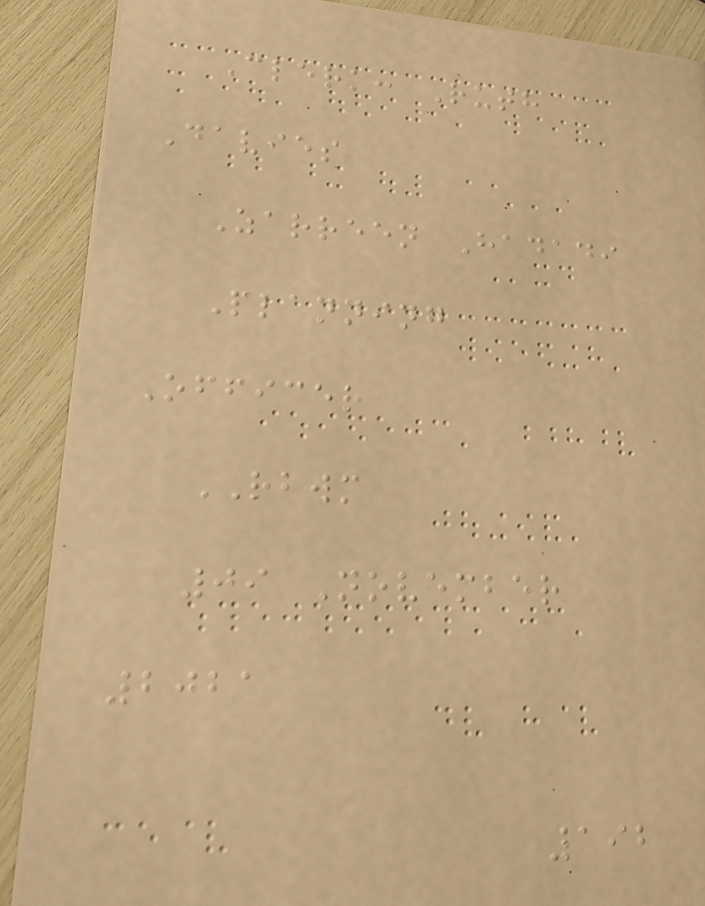Clerk: Ruth
Davies
Zarreen Hadadi
Planning
Officer
RBWM
09 November
2021
192
